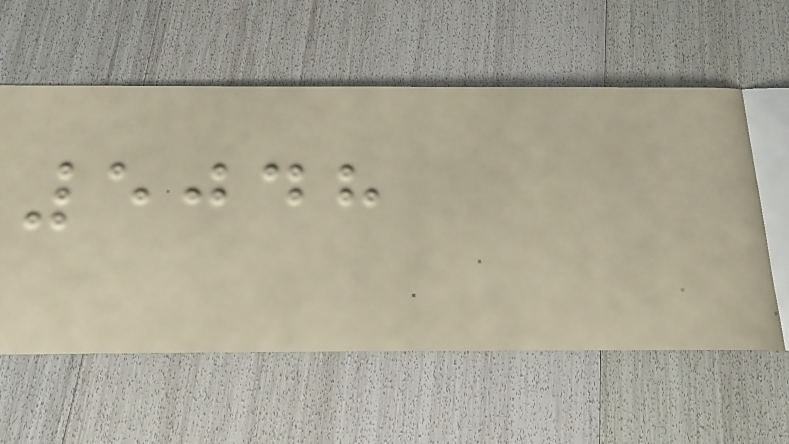5048
